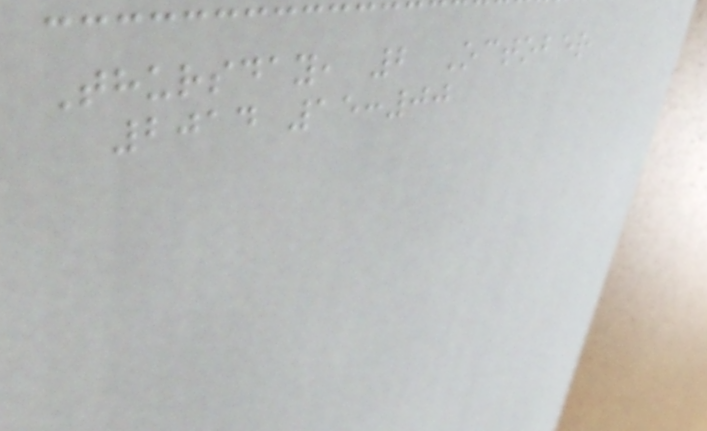Thursday, 2 October
2014 15:00
